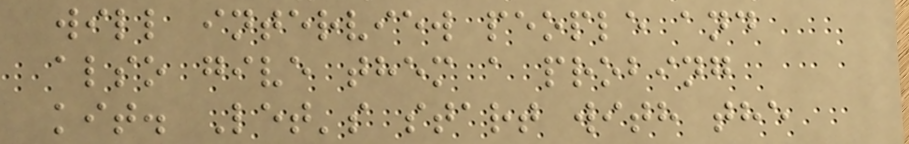will interview people and
also give them a probing
kit. Let's start with the
